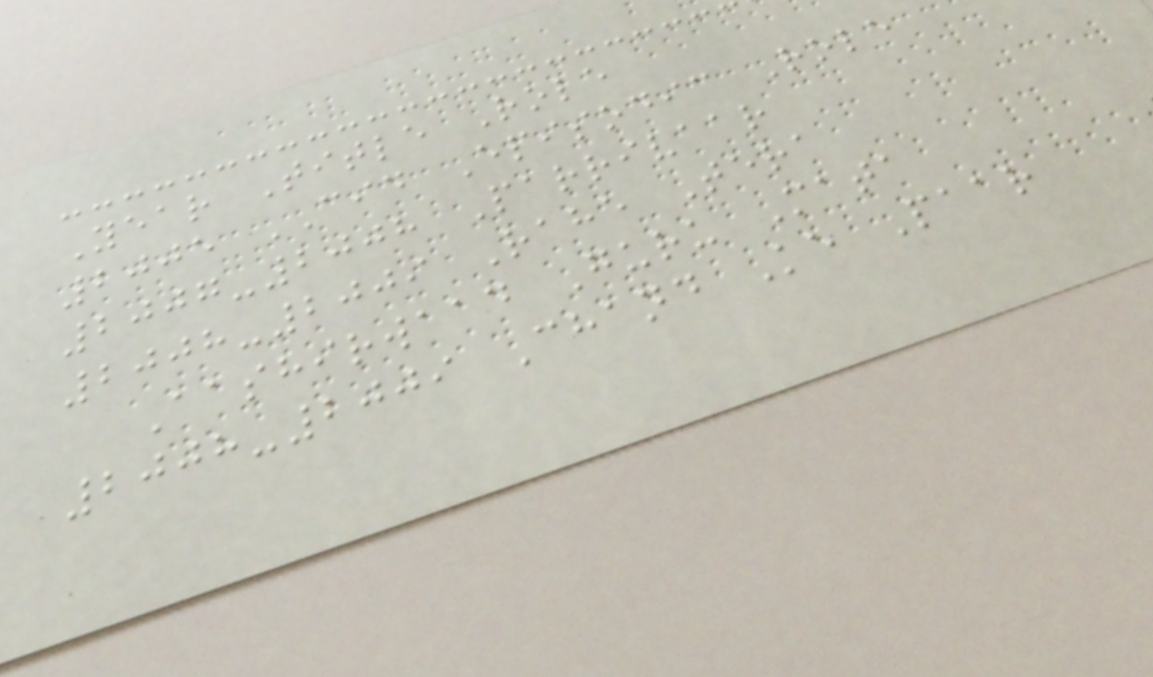Year Title Role
2005 CID Episodic Role
2007-2008 Parrivaar
2008-2009 Rahe Tera
Aashirwaad Guru Mata
2008-2009 Chand Ke Paar
